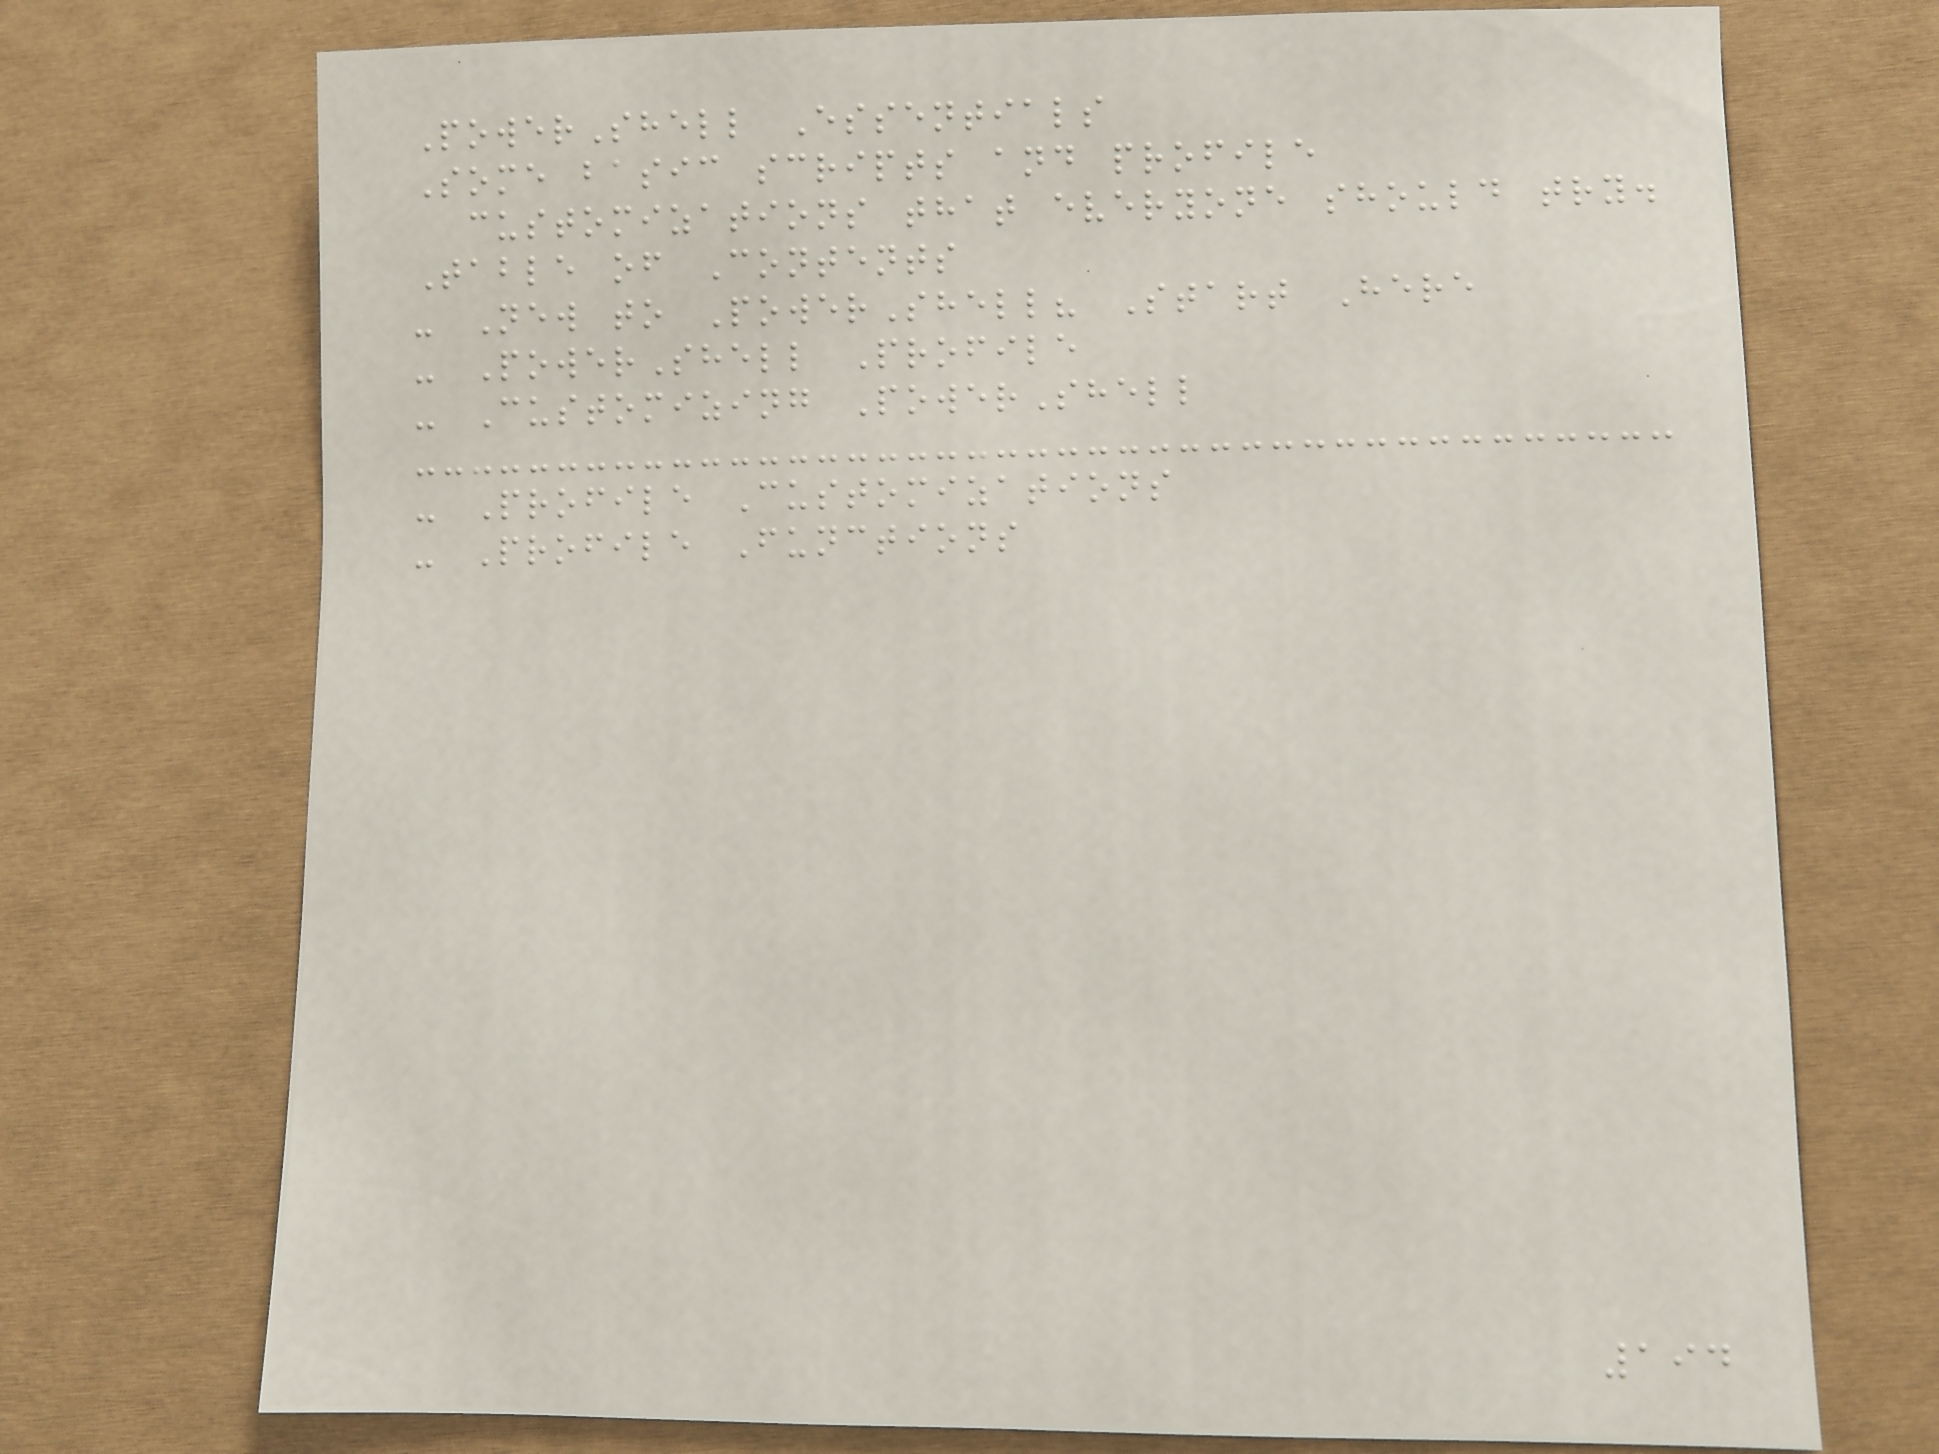PowerShell Essentials
Some basic scripts and profile
customizations that everyone should try.
Table of Contents
- New to PowerShell? Start Here
- PowerShell Profile
- Customizing PowerShell
- Profile Customizations
- Profile Functions
194
